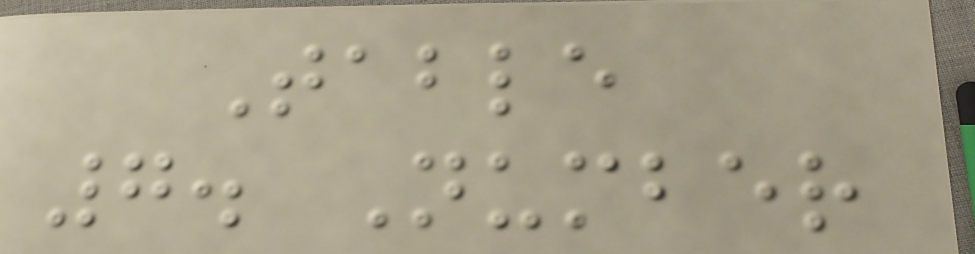Table
7. Number
